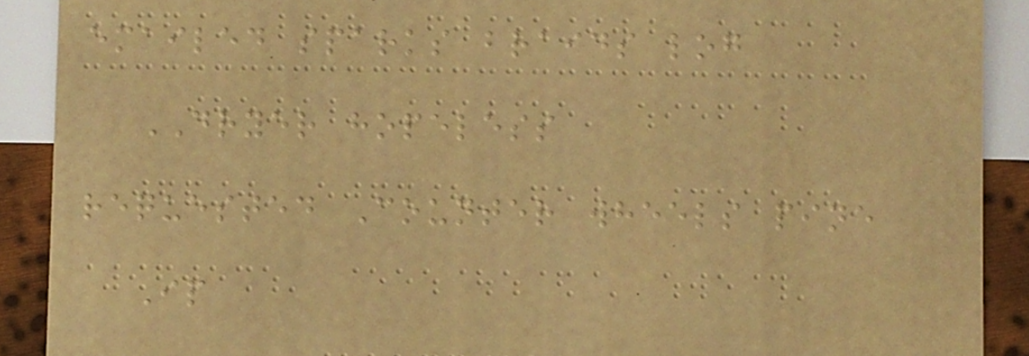emailed sparks braids log
DRYER hopeless
requested Counter wheels pine
Ip
